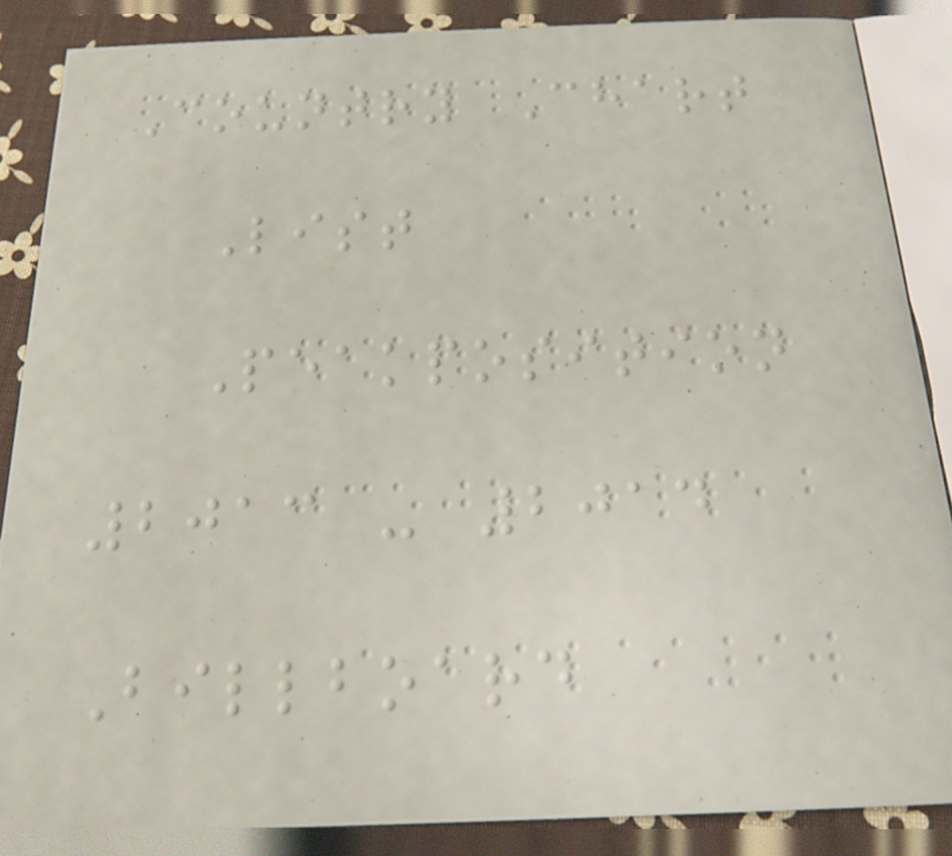Country Chart
List
Peakposition
2013 - 2014
Billboard
